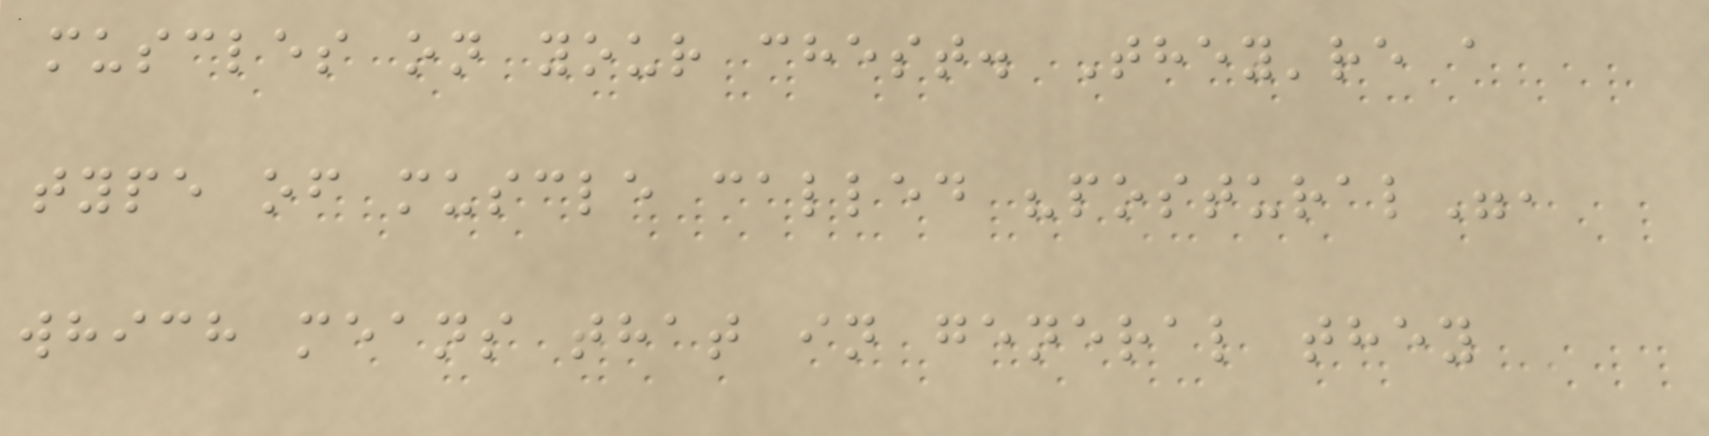muscles on your chest. They're a
type of muscle called "postural",
which means that in general they
